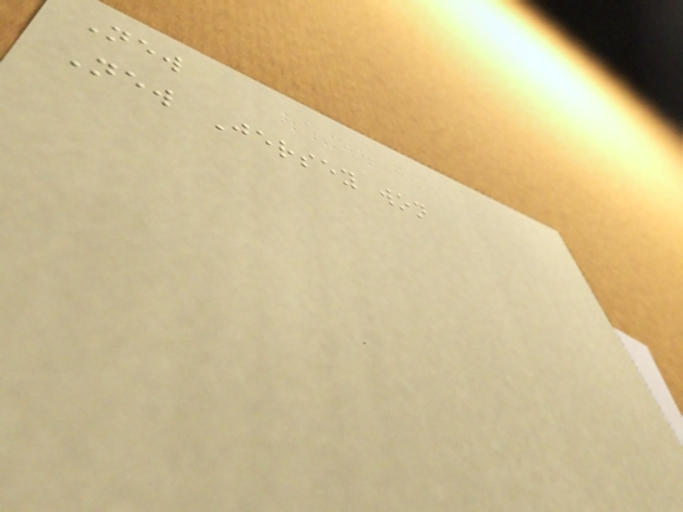New
New Jersey won
